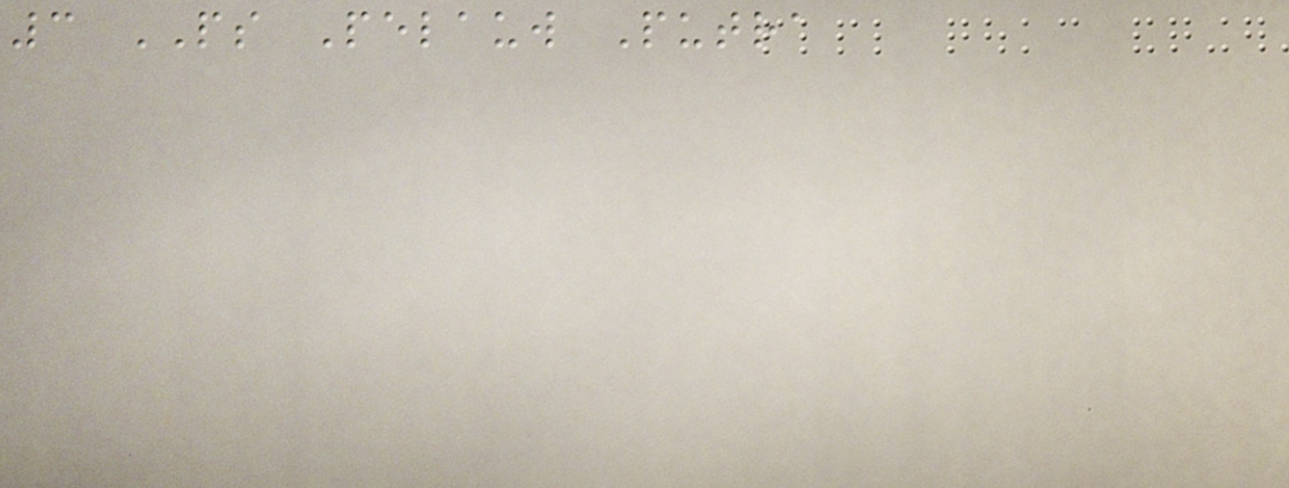3 PS Pelauw Putra
